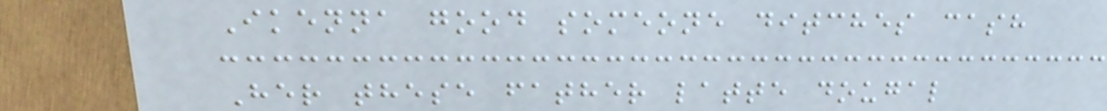Ikenna good someone ditches cash
Her these father latte dougal
